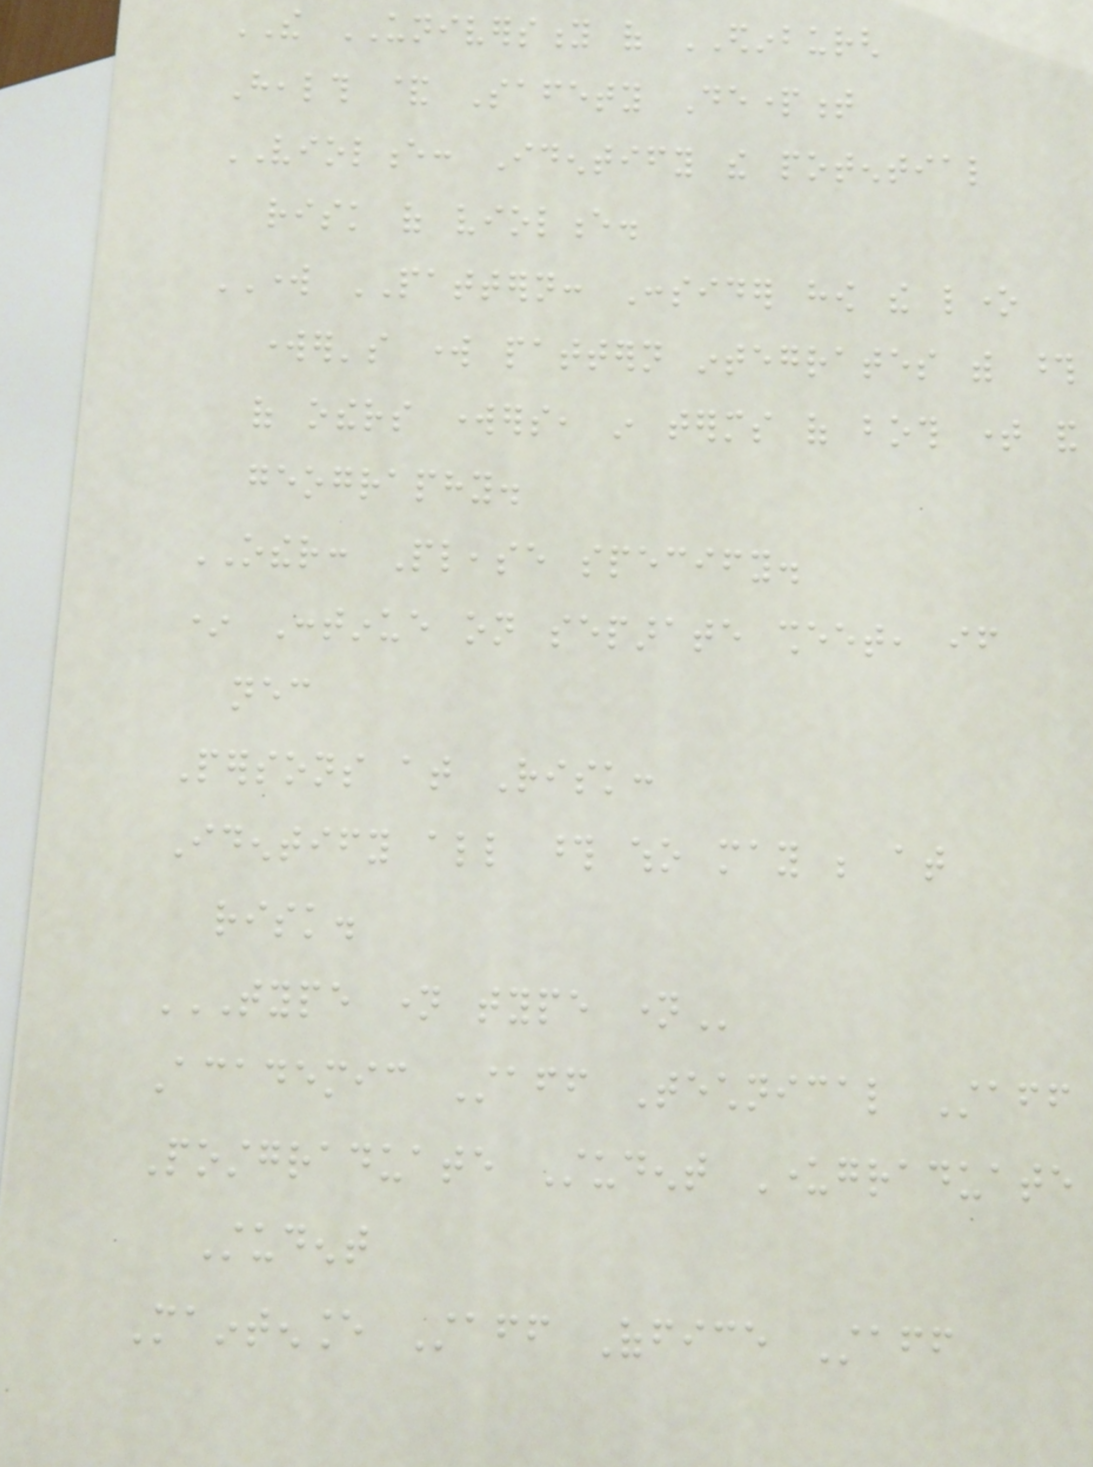THE UNIVERSITY of EDINBURGH
Health & Safety Department
VIOLENCE: Identify the potential
risk of violence.
WORK PATTERN: Consider how the lone
worker's work pattern integrates with those
of others workers, in terms of both time and
geography.
OTHER: Please specify.
* Continue on separate sheet, if
necessary
Persons at Risk:
Identify all those who may be at
risk.
TYPE NAME TYPE NAME
Academic Staff Technical Staff
Postgraduate Student Undergraduate
Student
Maintenance Staff Office Staff
